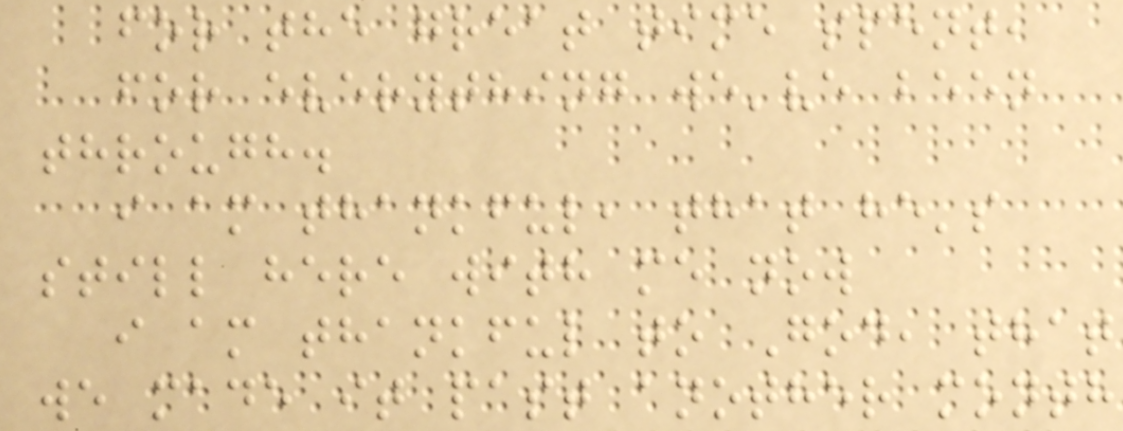for the great time spent,
for everything we've been
through.
i am thankful, that he's
still here with me now
i am thankful to God, that
we made it past another month
